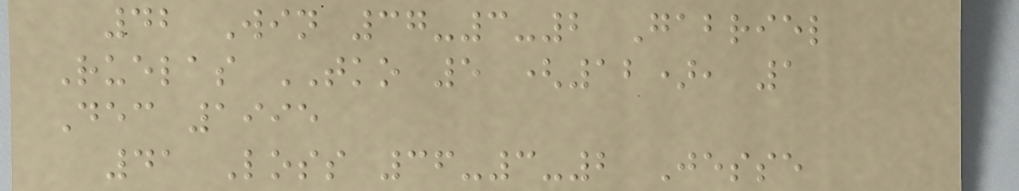42 Win 37-3-2 Gabriel
Ruelas TKO 5 (12), 1
Dec 1995
41 Loss 36-3-2 Jesse
